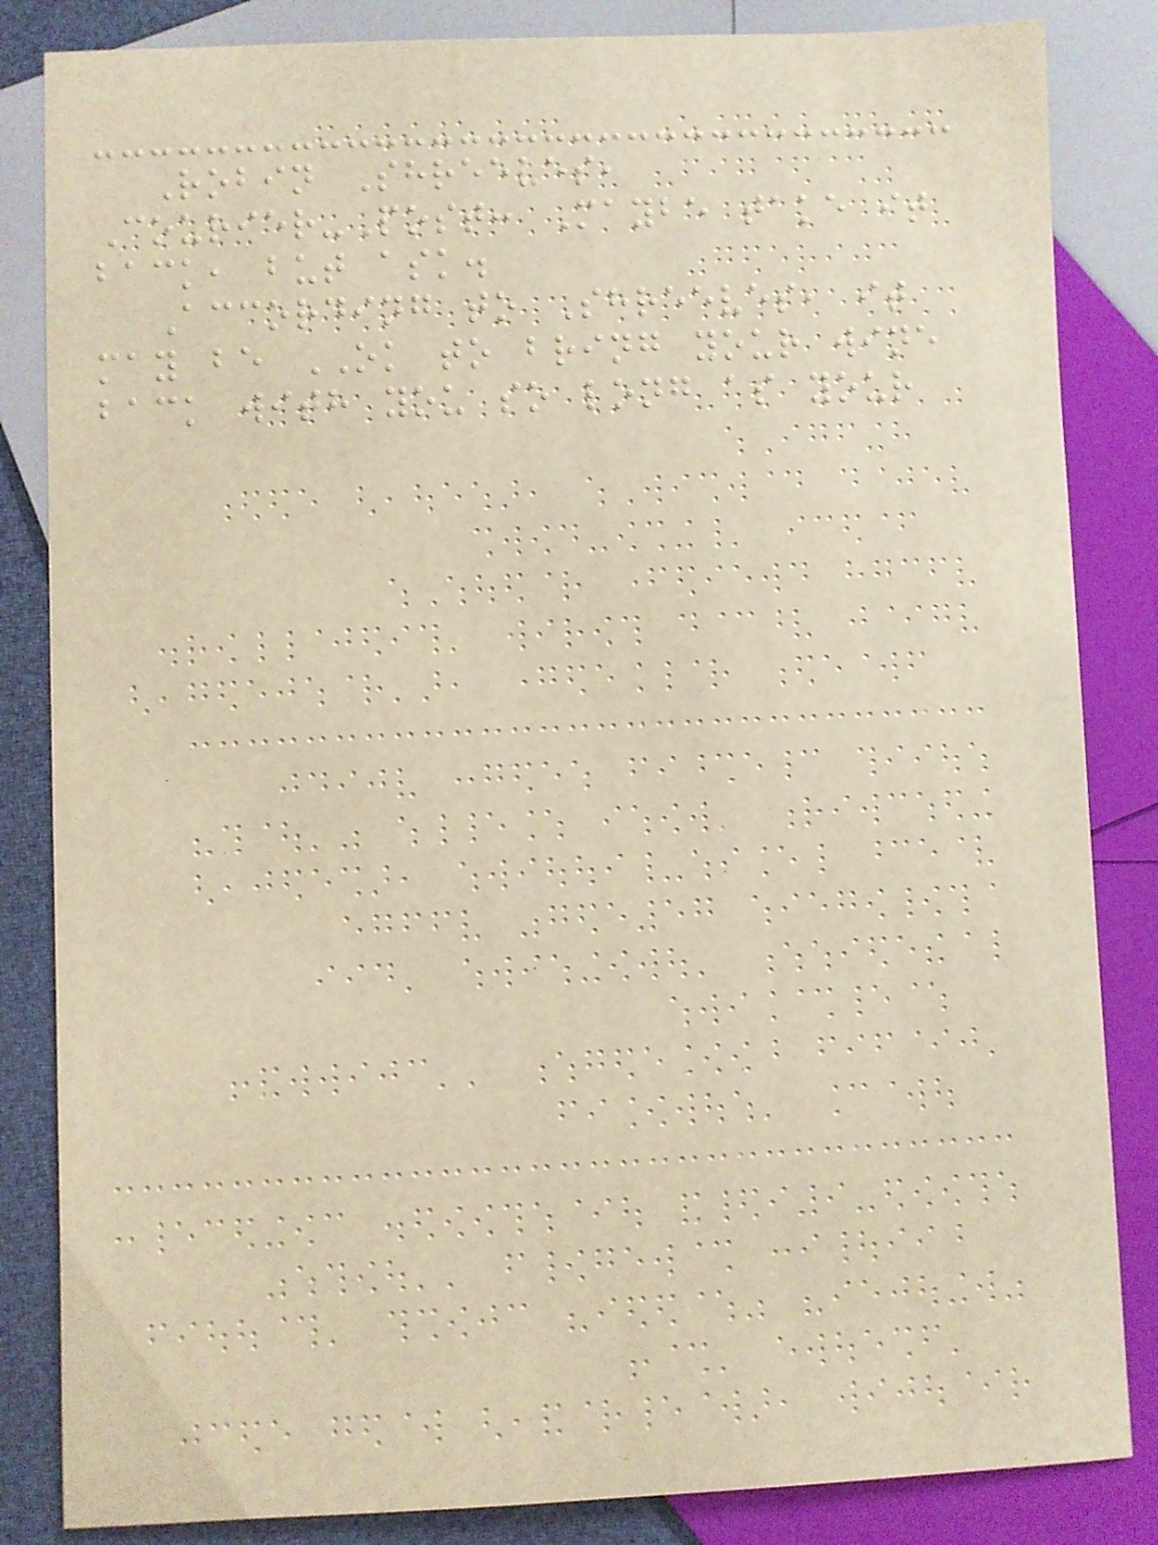Robin Shreeves,
Courier-Post: Maybe take it
back, but ask.
According to Shreeves, it
may be OK to bring your wine
back with you so long as your
